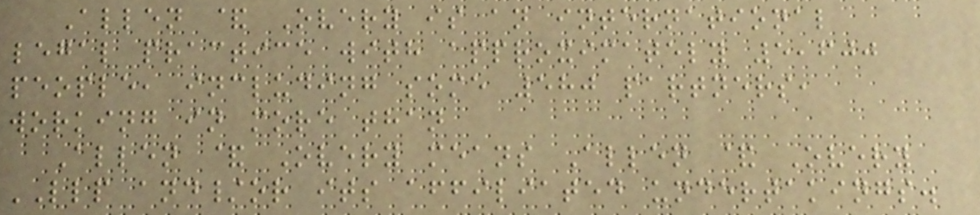Allen & Overy is an international
legal practice with approximately 5,600
people, including some 580 partners,
working in more than
Allen & Overy means Allen & Overy
LLP and/or its affiliated undertakings.
